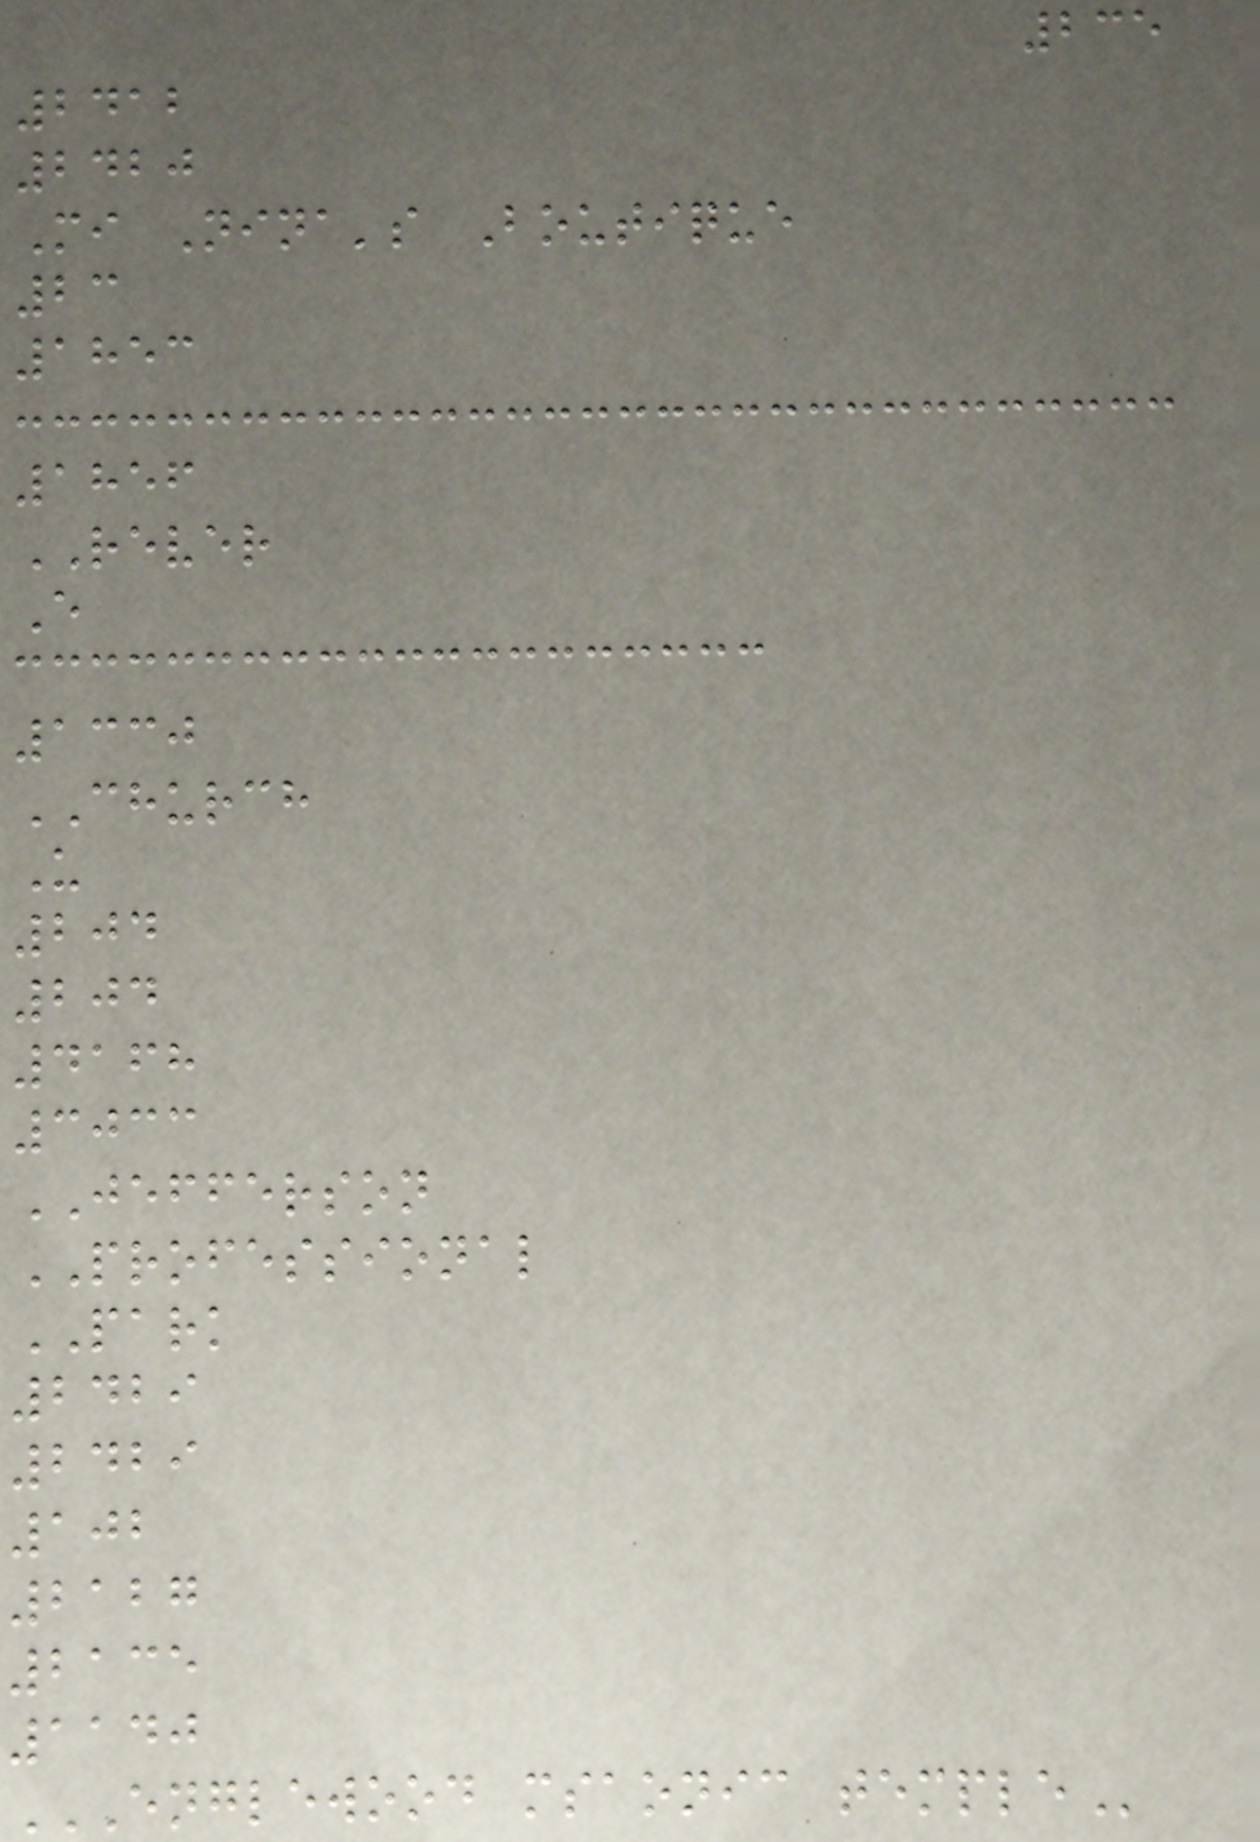235
2412
2420
Mi Nina's Boutique
23
1853
1856
REVER
E
1330
CHURCH
U
204
204
4168
3033
JEFFERSON
PROFESSIONAL
PARK
2429
2429
102
2127
2135
1140
ENGLEWOOD MSAONIC TEMPLE
